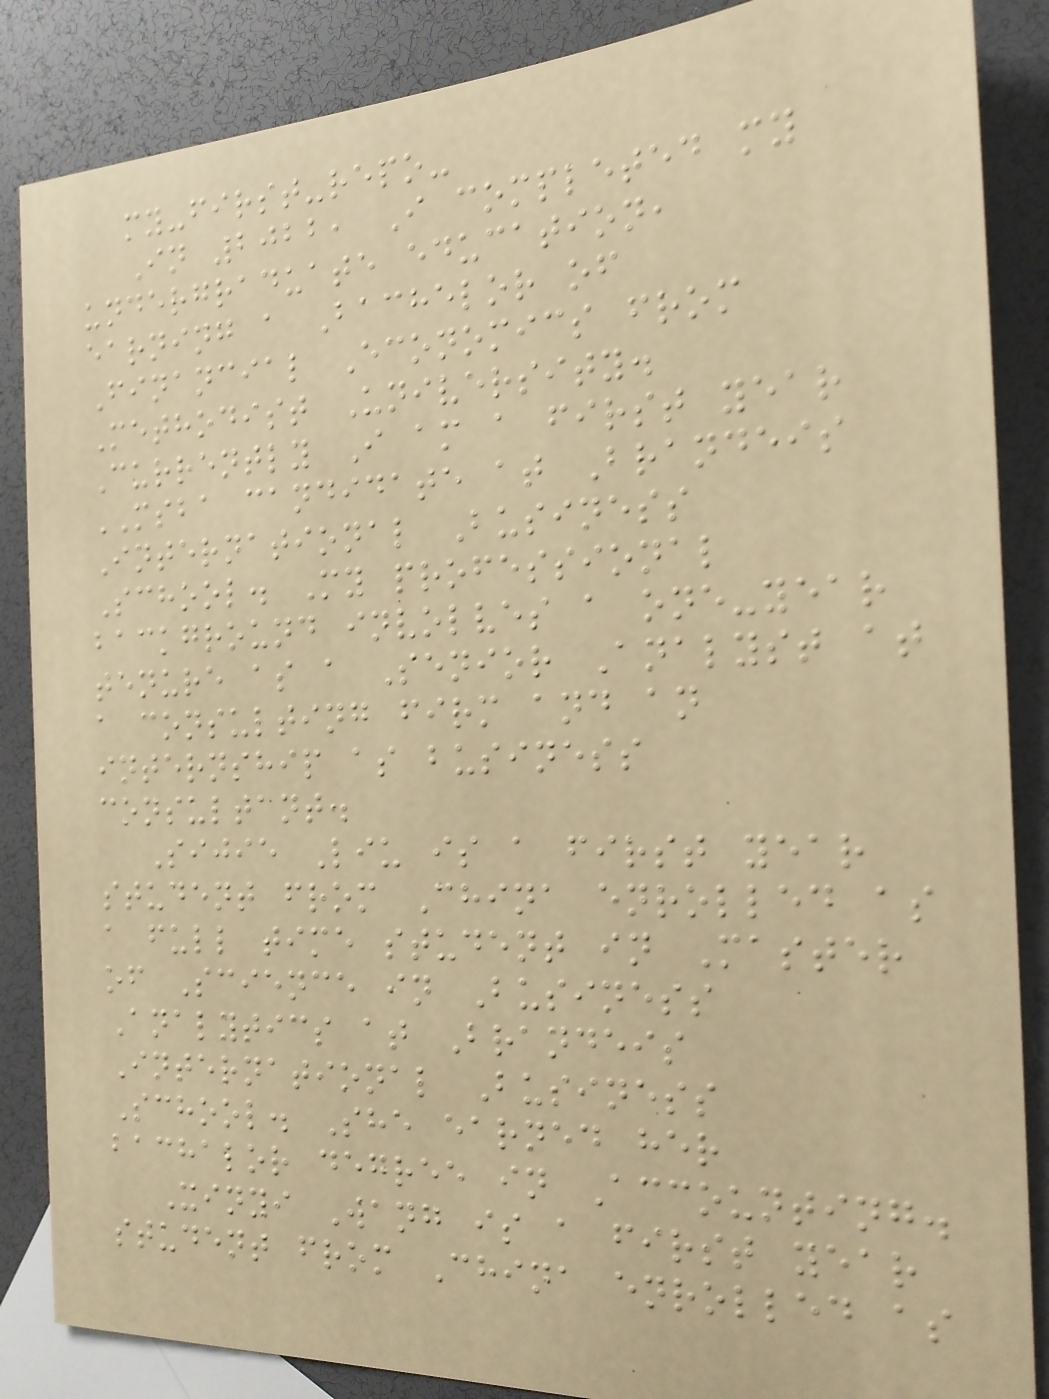my-first-repo-
In 2022, I completed my
undergraduate education,
earning a Bachelor of
Financial Economics from
Methodist University.
Currently I am a first year
MSBA candidate at Brandeis
International Business
School. My professional
background involves a one-year
tenure as a Senior Analyst at
a consulting firm and an
internship as business
consultant.
Sijie Liu is a first year
student from China enrolled as
a full time student in Master
of Science in Business
Analytics at Brandeis
International Business
School. She earned her
bachalor degree in Accounting.
Xinyi Wang is a first year
student from China enrolled as
